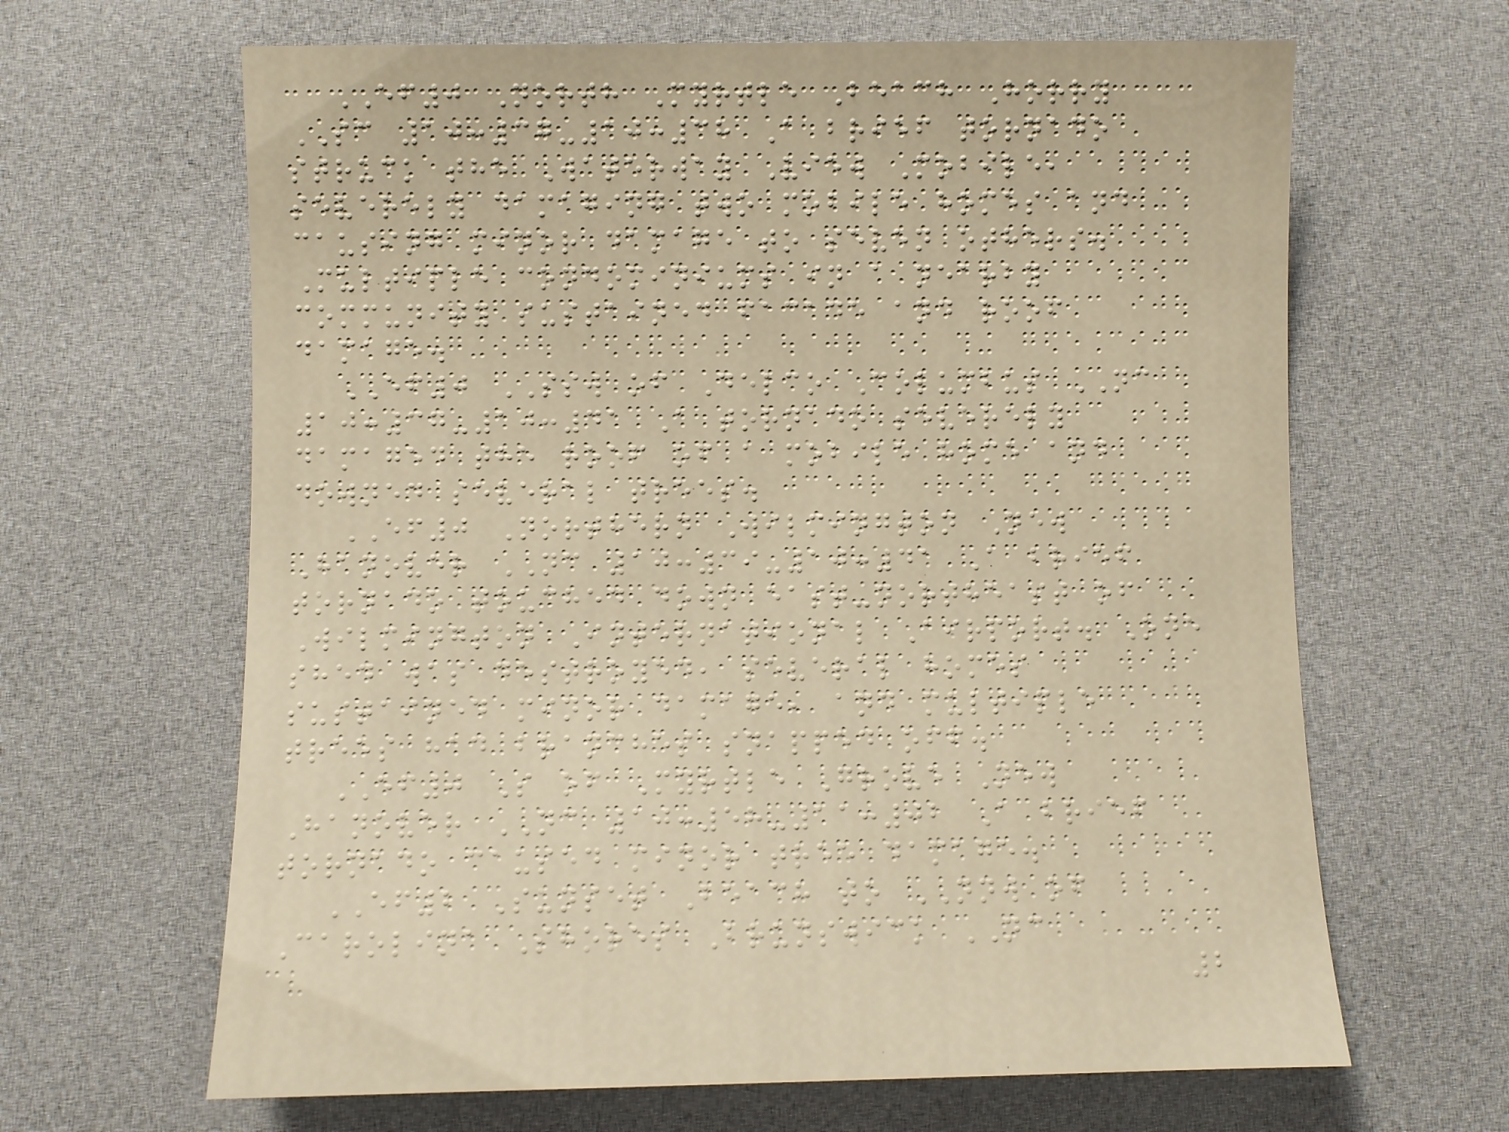EF0 North Myrtle Beach Horry
SC 10:37-10:38 A brief tornado
struck the Waterway View Mobile,
severely damaging two mobile homes and
causing minor damage to seven others.
Multiple condominiums in a nearby
community sustained facade and roof
damage.
EF0 SSW of Delco Columbus NC
10:37-10:41 A tornado severely
damaged the roof of a mobile home and
downed several trees.
EF0 Northern Wilmington New
Hanover NC 10:39-10:41 A brief
tornado touched down east-northeast of
Wilmington International Airport. One
shed was destroyed, several homes
sustained minor damage, and multiple
trees had branches snapped off.
EF0 S of Myrtle Grove New
Hanover NC 10:58-11:02 A brief
tornado caused minor tree damage.
EF2 Sunset Beach to NNW of
Carolina Shores Brunswick NC
2
